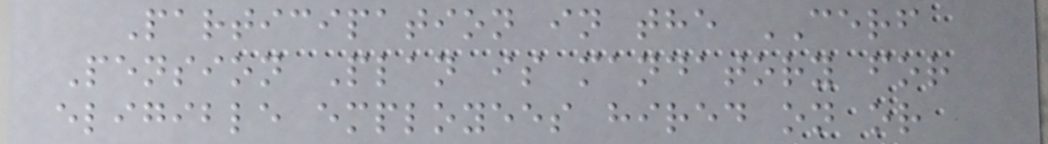Participation in the CERF
Pension Plan is mandatory for
eligible employees hired on or
